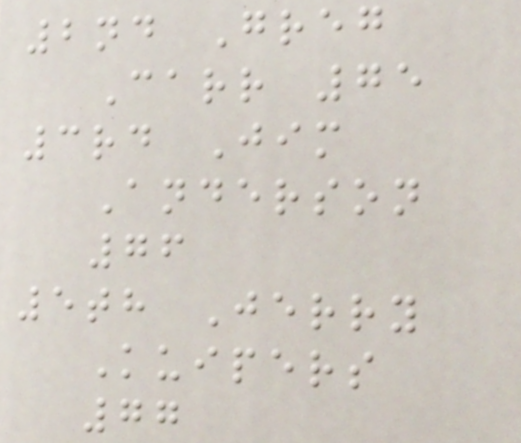2nd Greg
Carr 75
3rd Jim
Anderson
76
5th Jerry
Kuipers
77
